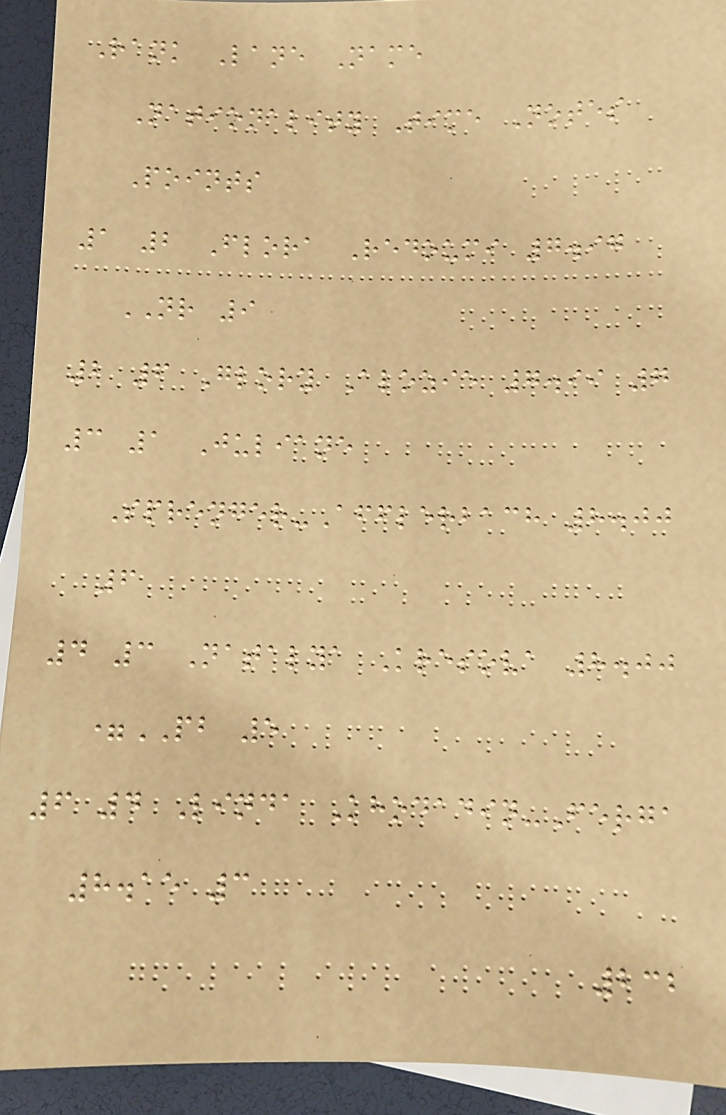Rank Lane Name
Nationality Time Notes
Points
1 2 Flora Redoumi 7.97
NR 9
2 6 Glory Alozie 7.99 7
3 1 Juliane
Sprenger-Afflerbach 8.00
6
4 3 Natalya Kresova 8.00
=PB 5
6 4 Linda Khodadin-Ferga
8.15 3
232
